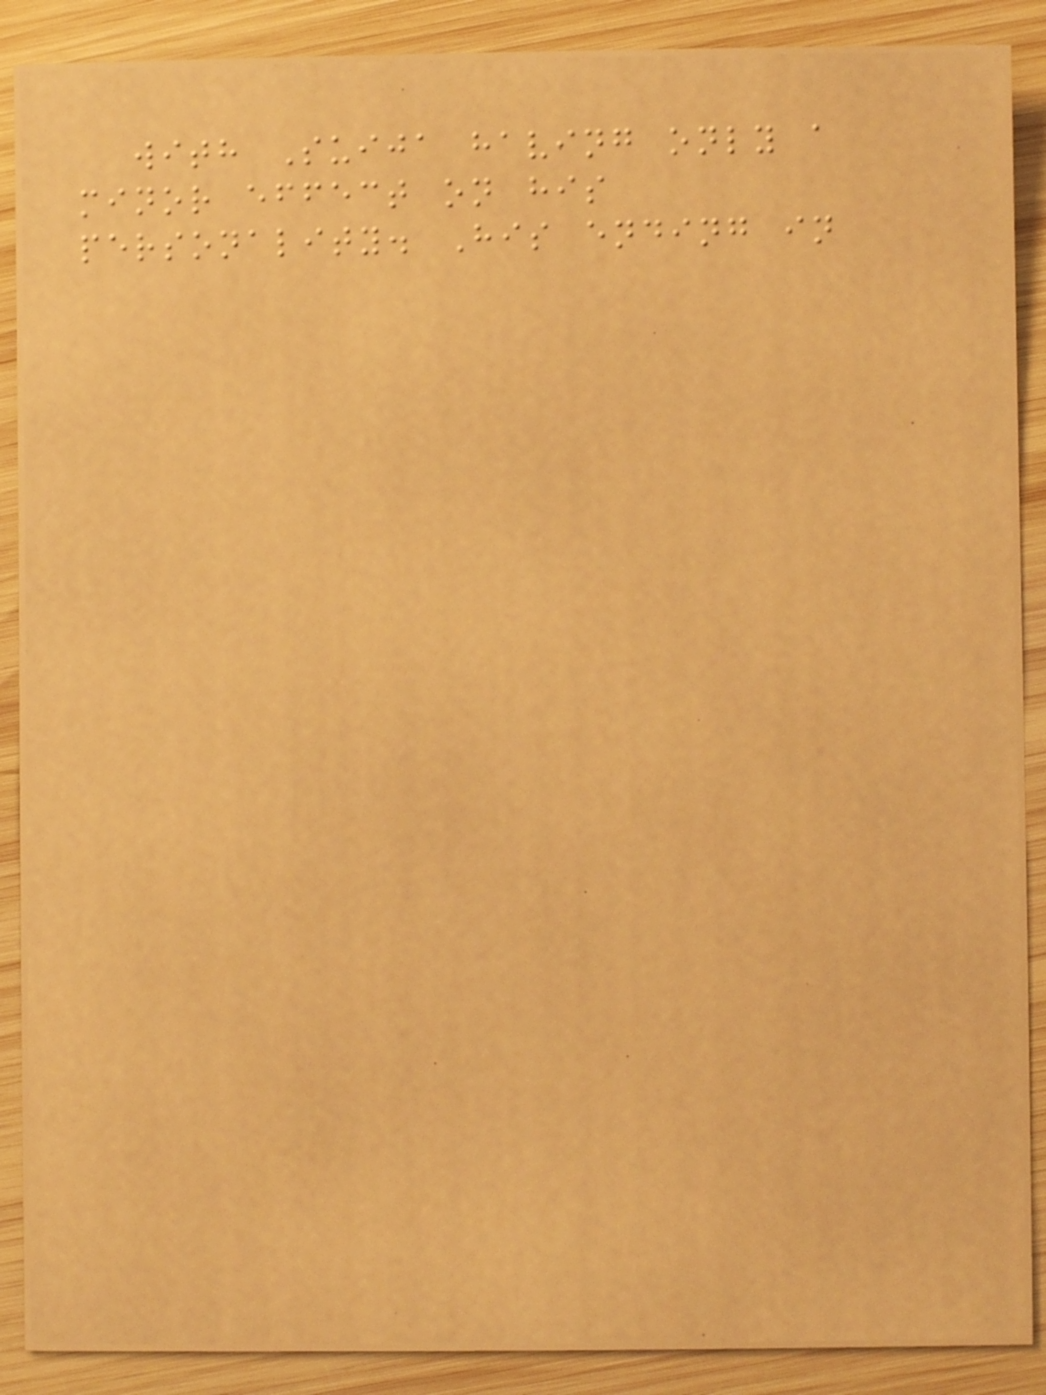with Suija having only a
minor effect on his
personality. His ending in
